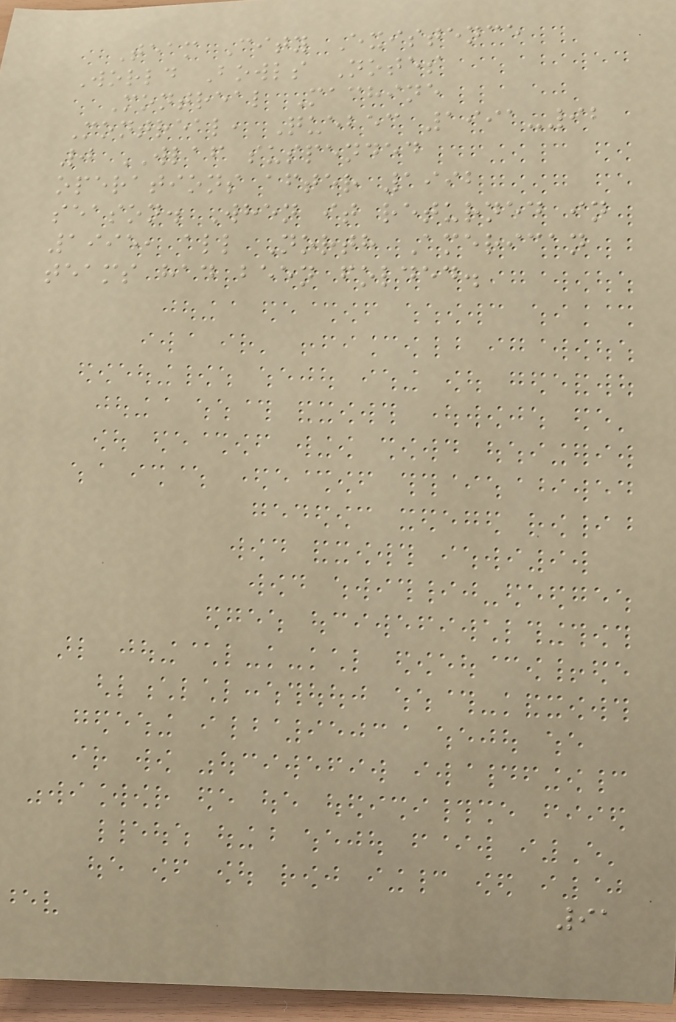Team City Existence
World Bowls Notes
Montreal Machine
Montreal, Quebec 1991-92
0 WLAF suspended
operations after 1992
season. When it returned in
1995, all North American
teams had been folded.
91
